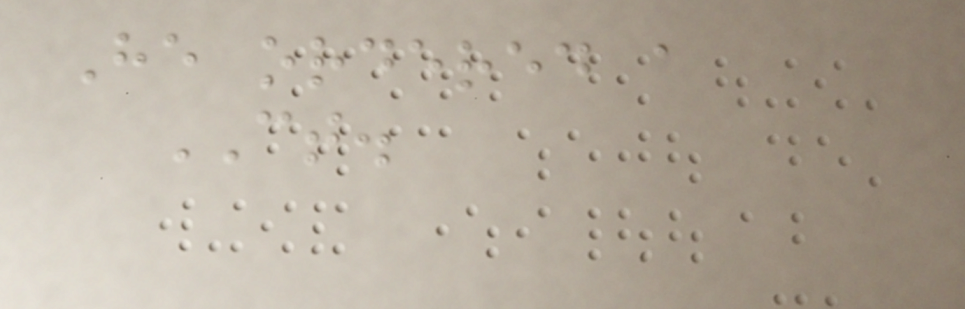He ordered a
CT.
